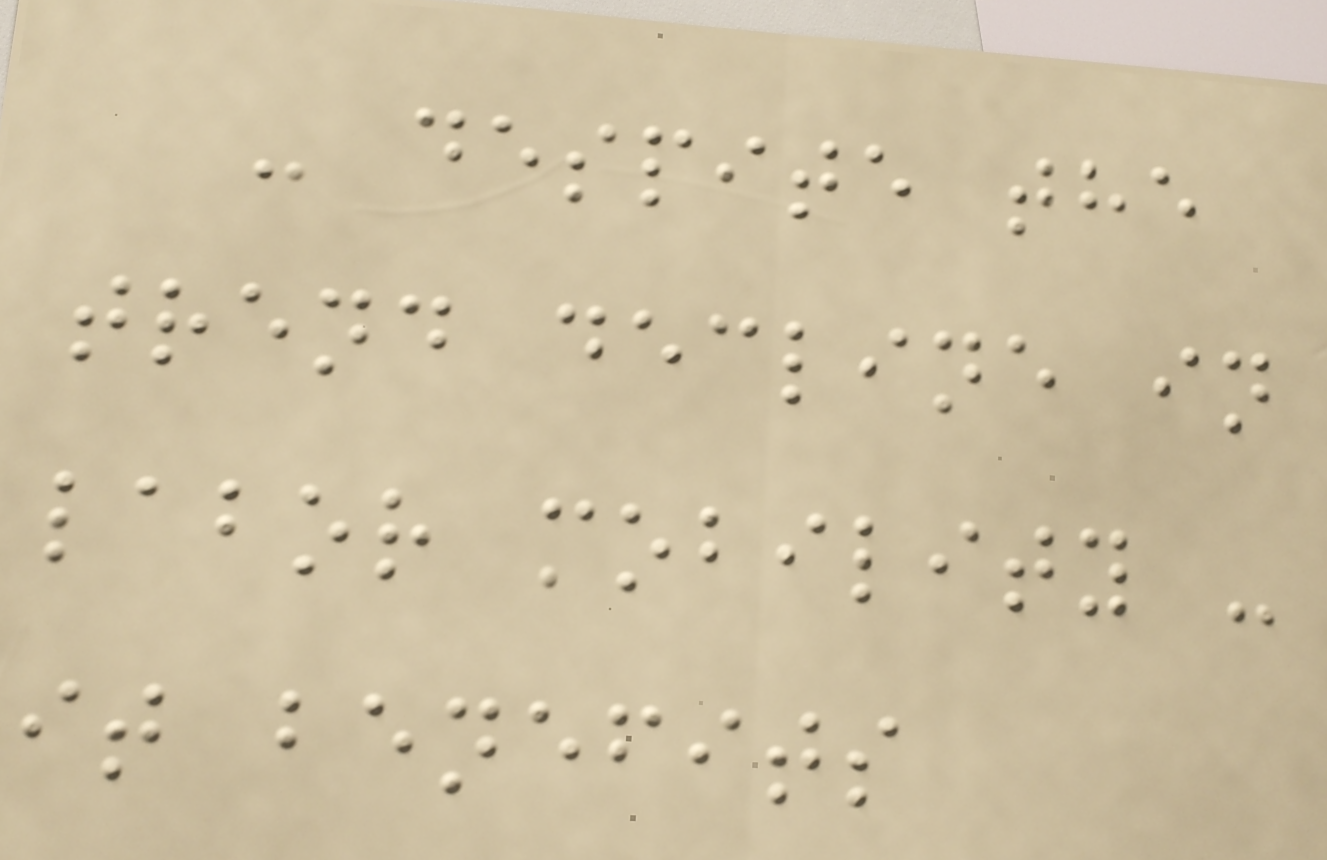- despite the
trend decline in
labor mobility -
it benefits
